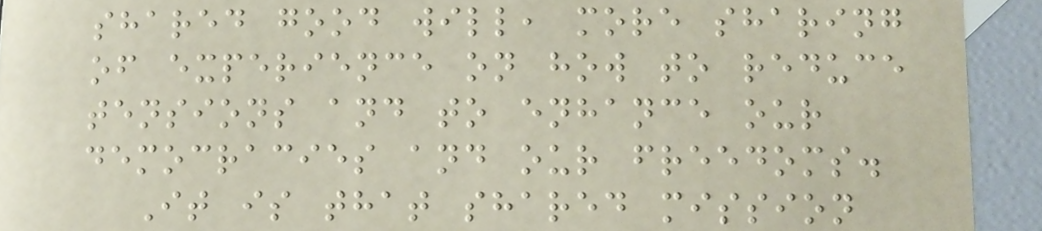shared good will, more sharing
of experience on how to reduce
tensions and to enhance our
democracies and our freedoms.
It is that shared mission
